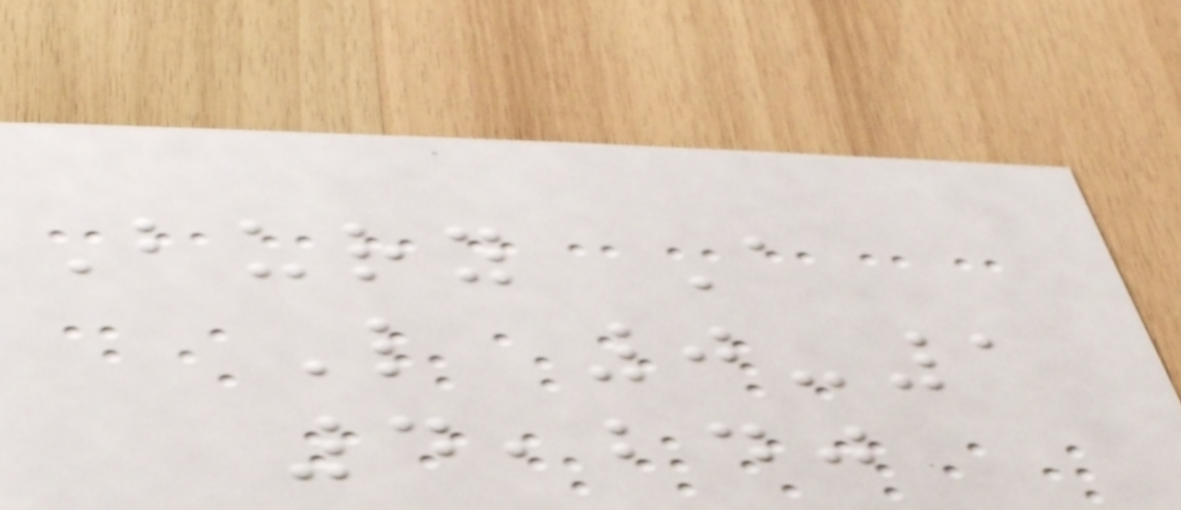Bury A
L 0-1
4,240
